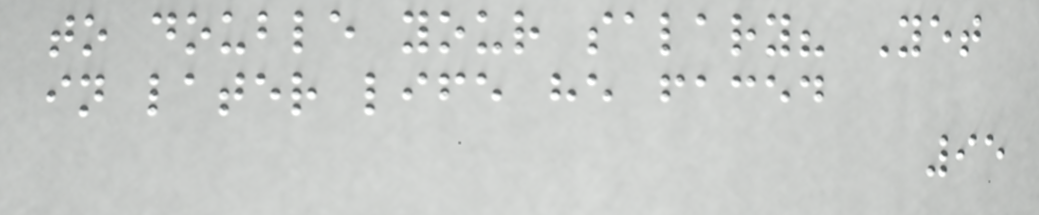to double your salary? Yet
in later life he faced
95
